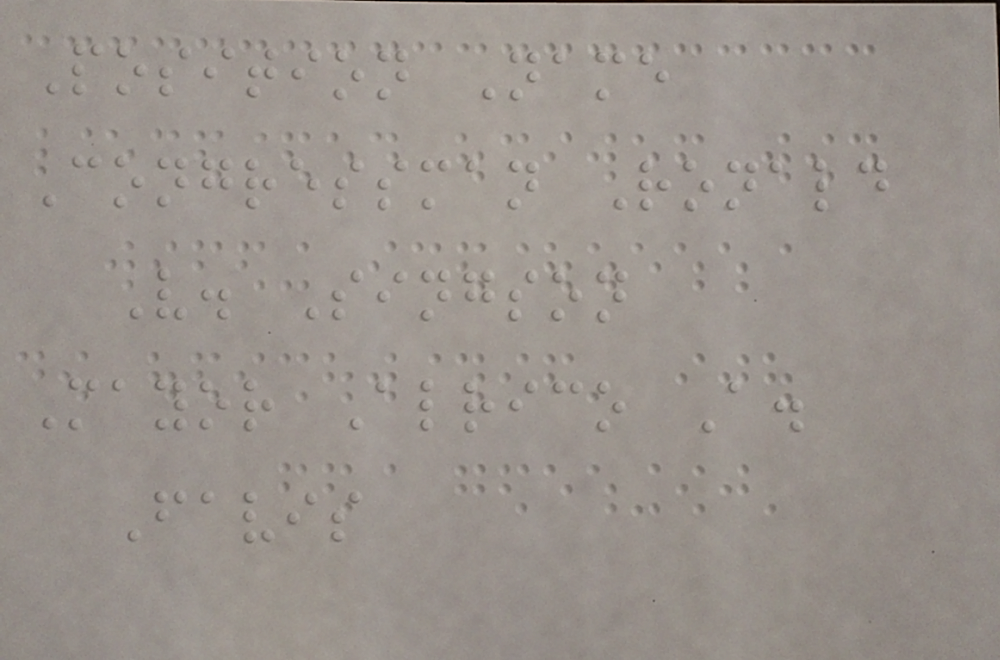Position Name
Congressman Ronald
V. Singson
Mayor Alrico A.
Favis
